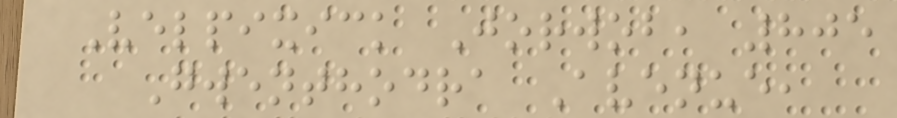Velpixick Jorwob, 805
Gwenthodra Avenue,
